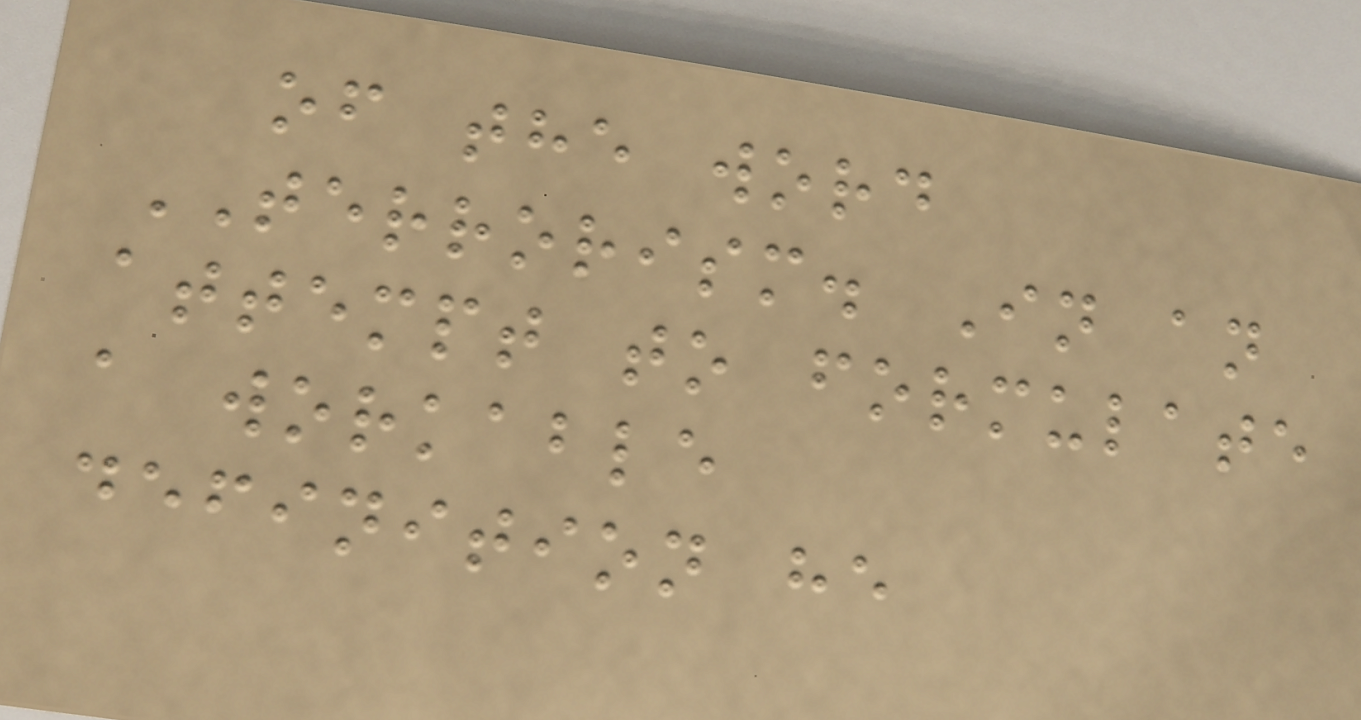of the word
TERRORISM. In an
attempt to formulate
a workable
definition he
